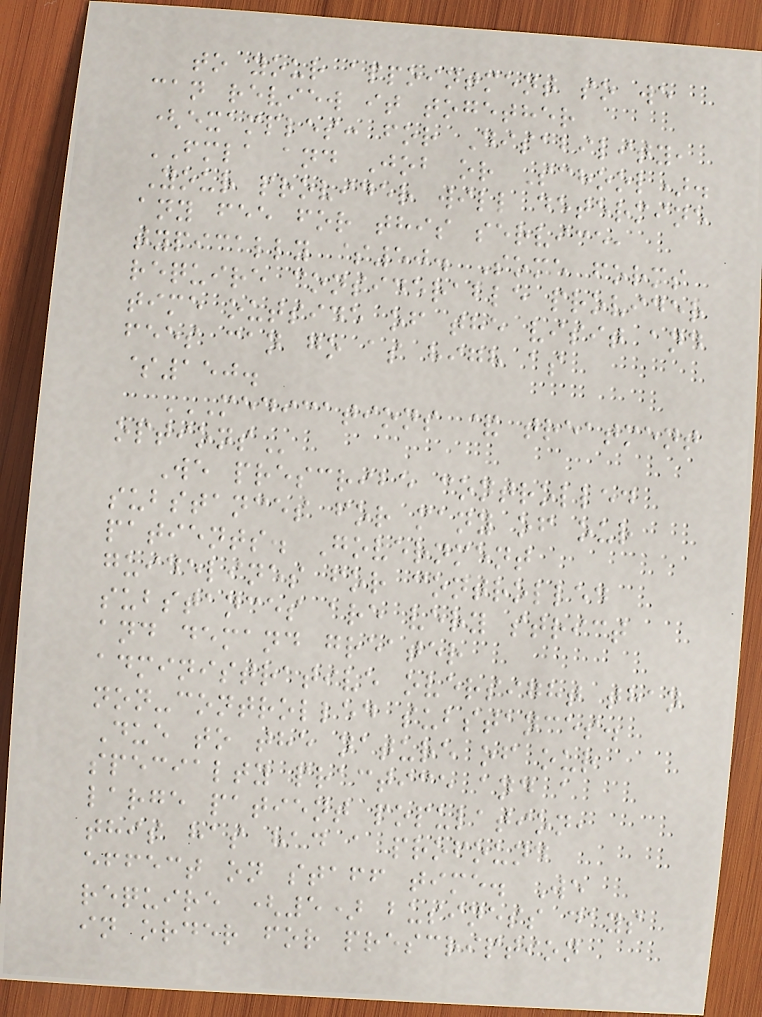to your appointment so we
can review it together
(examples: for Disability,
FMLA and Job or School).
Your provider will determine
any fee for this service,
typically $50. Some forms
require considerable provider
time outside of the visit and
fees can go as high as
$150.
MEDICATIONS & TREATMENT
OPTIONS
We prescribe controlled
substances for many of our
patients. Government
guidelines for controlled
substances are very strict
and demand greater
administrative oversight than
non-controlled substances.
Due to the nature of our
specialty practice and a
large patient population,
this has had a profound
effect on staff time. We
require (5) business days
in order for prescription
